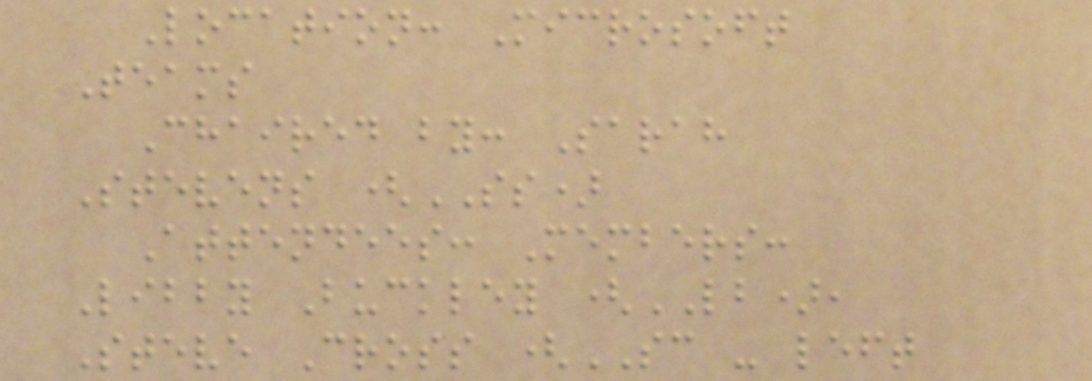Location: Microsoft
Teams
Chaired by: Sarah
Stevens (SS)
Attendees: Members:
Libby Buckley (LB),
Steve Cross (SC - left
